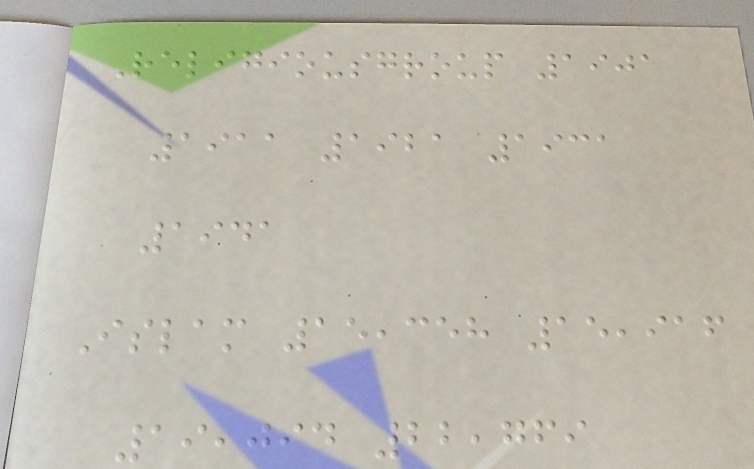Religiousgroup 1901
1911 1921 1931
1941
Islam 15,358 15,916
19,094 22,769
